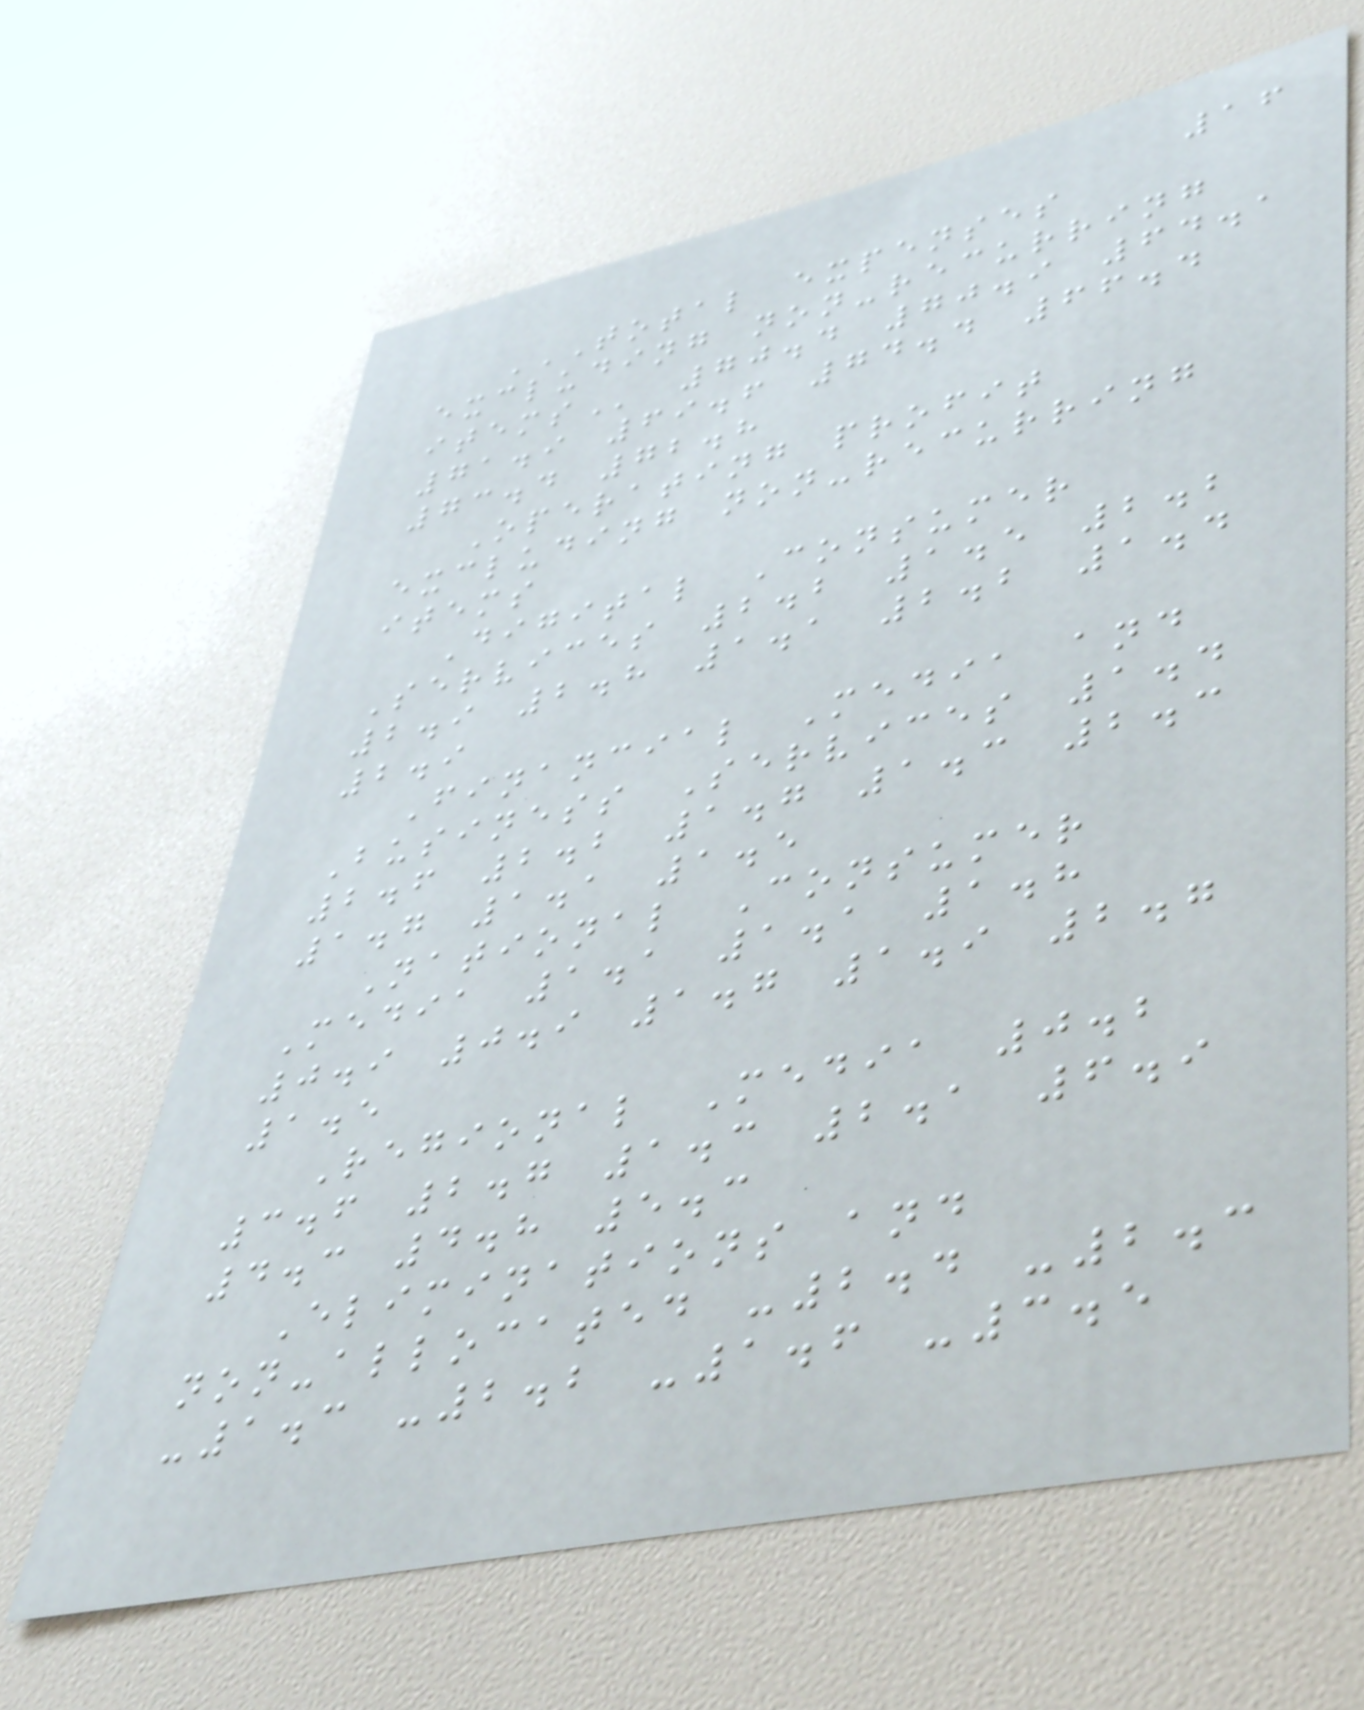16
TOTAL EXPENSES
EXCLUDING NON-RECURRING
ITEMS 70.4 70.9 64.1
71.9 69.6 74.4 66.4
73.4 72.8
Operating profit
excluding non-recurring
items
Digital Consumer
Services 2.2 1.5 2.2
2.9 2.8 1.1 2.2 1.4
2.9
Financial Media and
Business Services 1.4
2.6 2.2 1.7 1.3 2.3
1.7 1.1 1.5
National Consumer
Media 1.1 1.1 1.8
0.9 0.9 1.7 1.9 2.7
1.5
Regional Media 0.2
3.6 2.7 1.3 2.1 6.9
4.3 4.8 5.3
Eliminations and
non-allocated -2.4 -2.3
-1.3 -2.2 -1.6 -3.5
